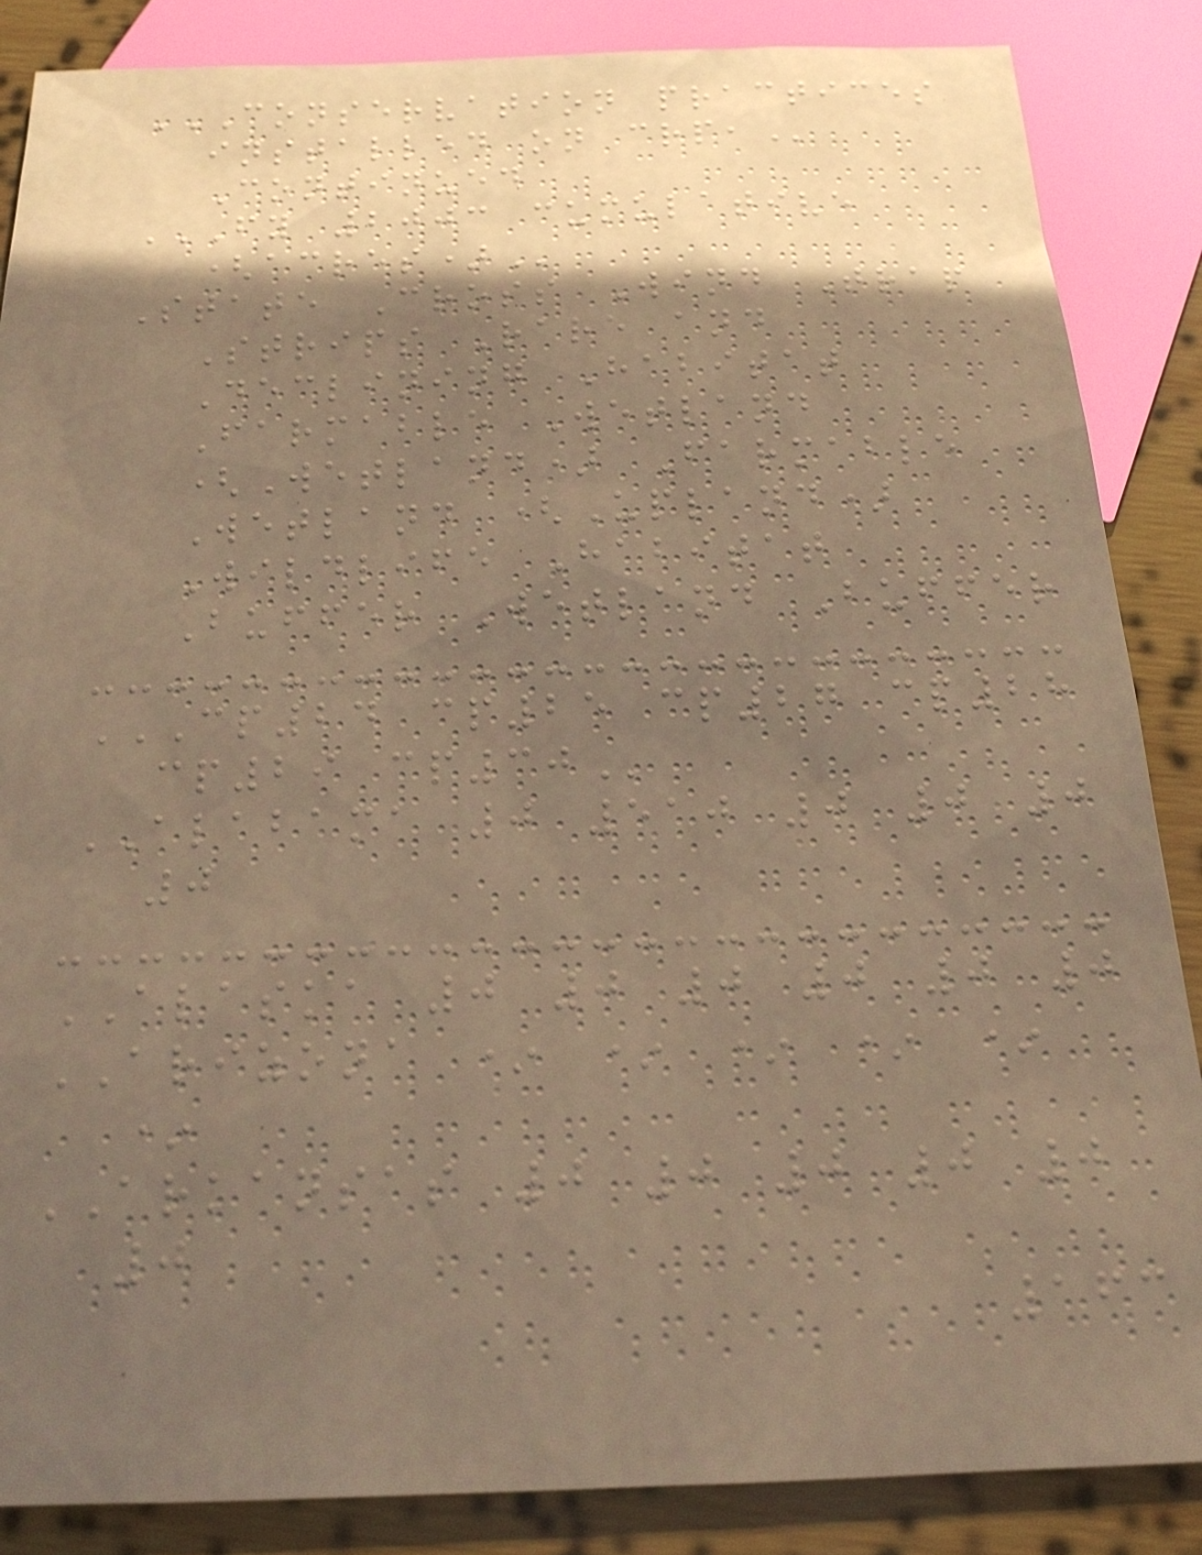CONSERVATION PRACTICES
INSTALLED ON CRP,
Continued
FY 2003 CUMULATIVE
(ACRES)
State Cross Wind Trap
Strips Rare and
Declining Habitat
Farmable Wetland
(Wetland) Farmable
Wetland (Upland)
Wildlife Habitat
Buffer Wetland Buffer
CP24 CP25 CP27 CP28
CP29 CP30
ALABAMA 0 510 0 0 0
0
ALASKA 0 0 0 0 0 0
ARIZONA * * * * *
*
ARKANSAS 0 0 0 0 0
0
163
